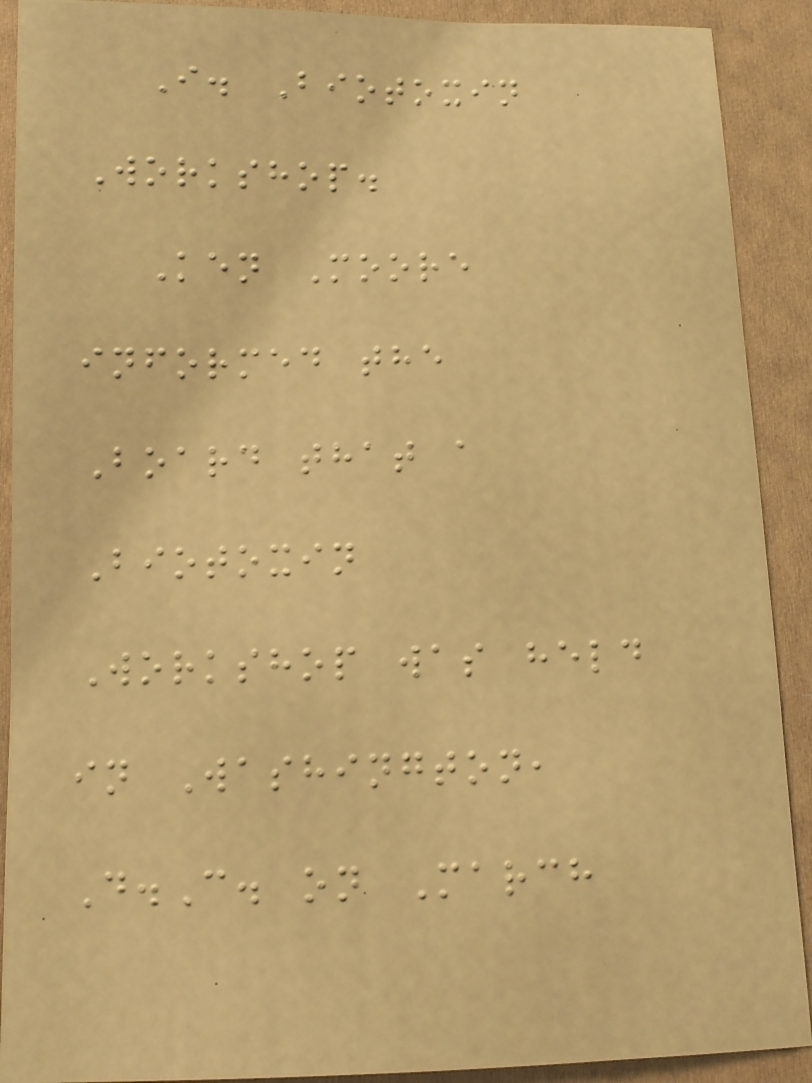I. Biotoxin
Workshop.
Ken Moore
informed the
Board that a
Biotoxin
Workshop was held
in Washington,
D.C. on March
